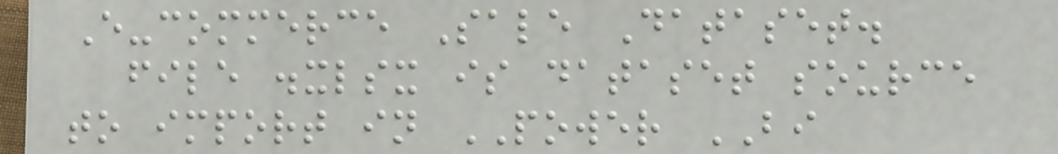E-commerce Sale Dataset.
file .xlsx is dataset source
to import in POWER BI
